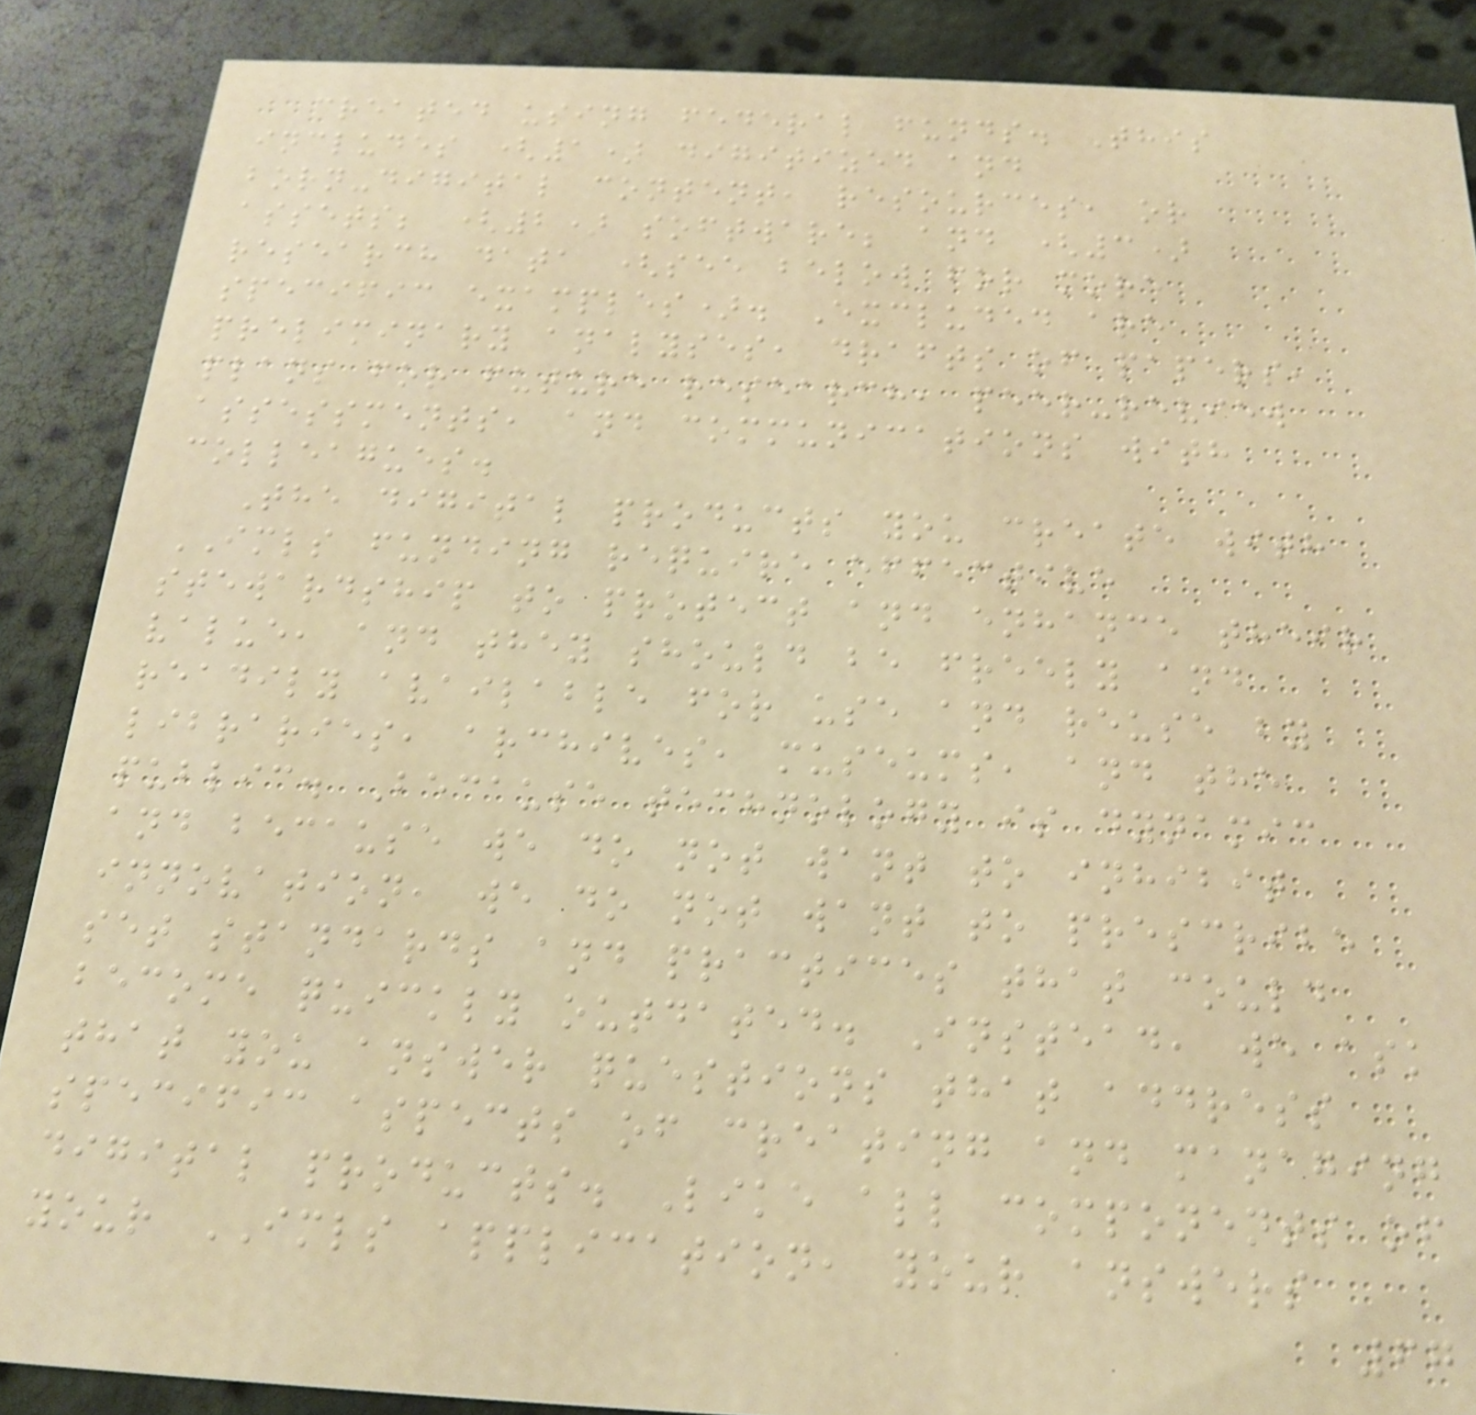created using federal funds. This
includes (1) digitized and
born-digital content, resources, or
assets; (2) software; and (3)
research data (see below for more
specific examples). Excluded are
preliminary analyses, drafts of papers,
plans for future research, peer-review
assessments, and communications with
colleagues.
The digital products you create with
IMLS funding require effective
stewardship to protect and enhance their
value, and they should be freely and
readily available for use and reuse by
libraries, archives, museums, and the
public. Because technology is dynamic
and because we do not want to inhibit
innovation, we do not want to prescribe
set standards and practices that could
become quickly outdated. Instead, we ask
that you answer questions that address
specific aspects of creating and managing
digital products. Like all components of
your IMLS application, your answers
67
